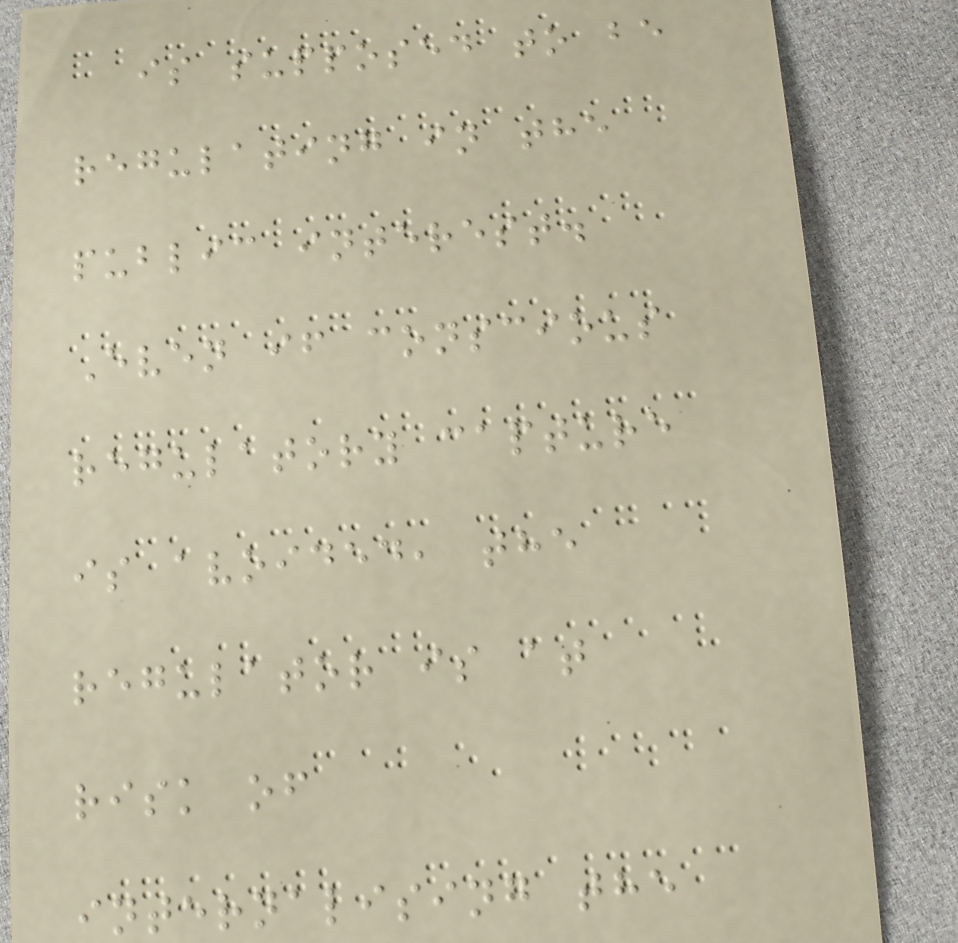is supposed to be
regulating in the
public interest.
Even if conscious
regulatory capture
is avoided, the
regulator is at
risk of
internalising the
